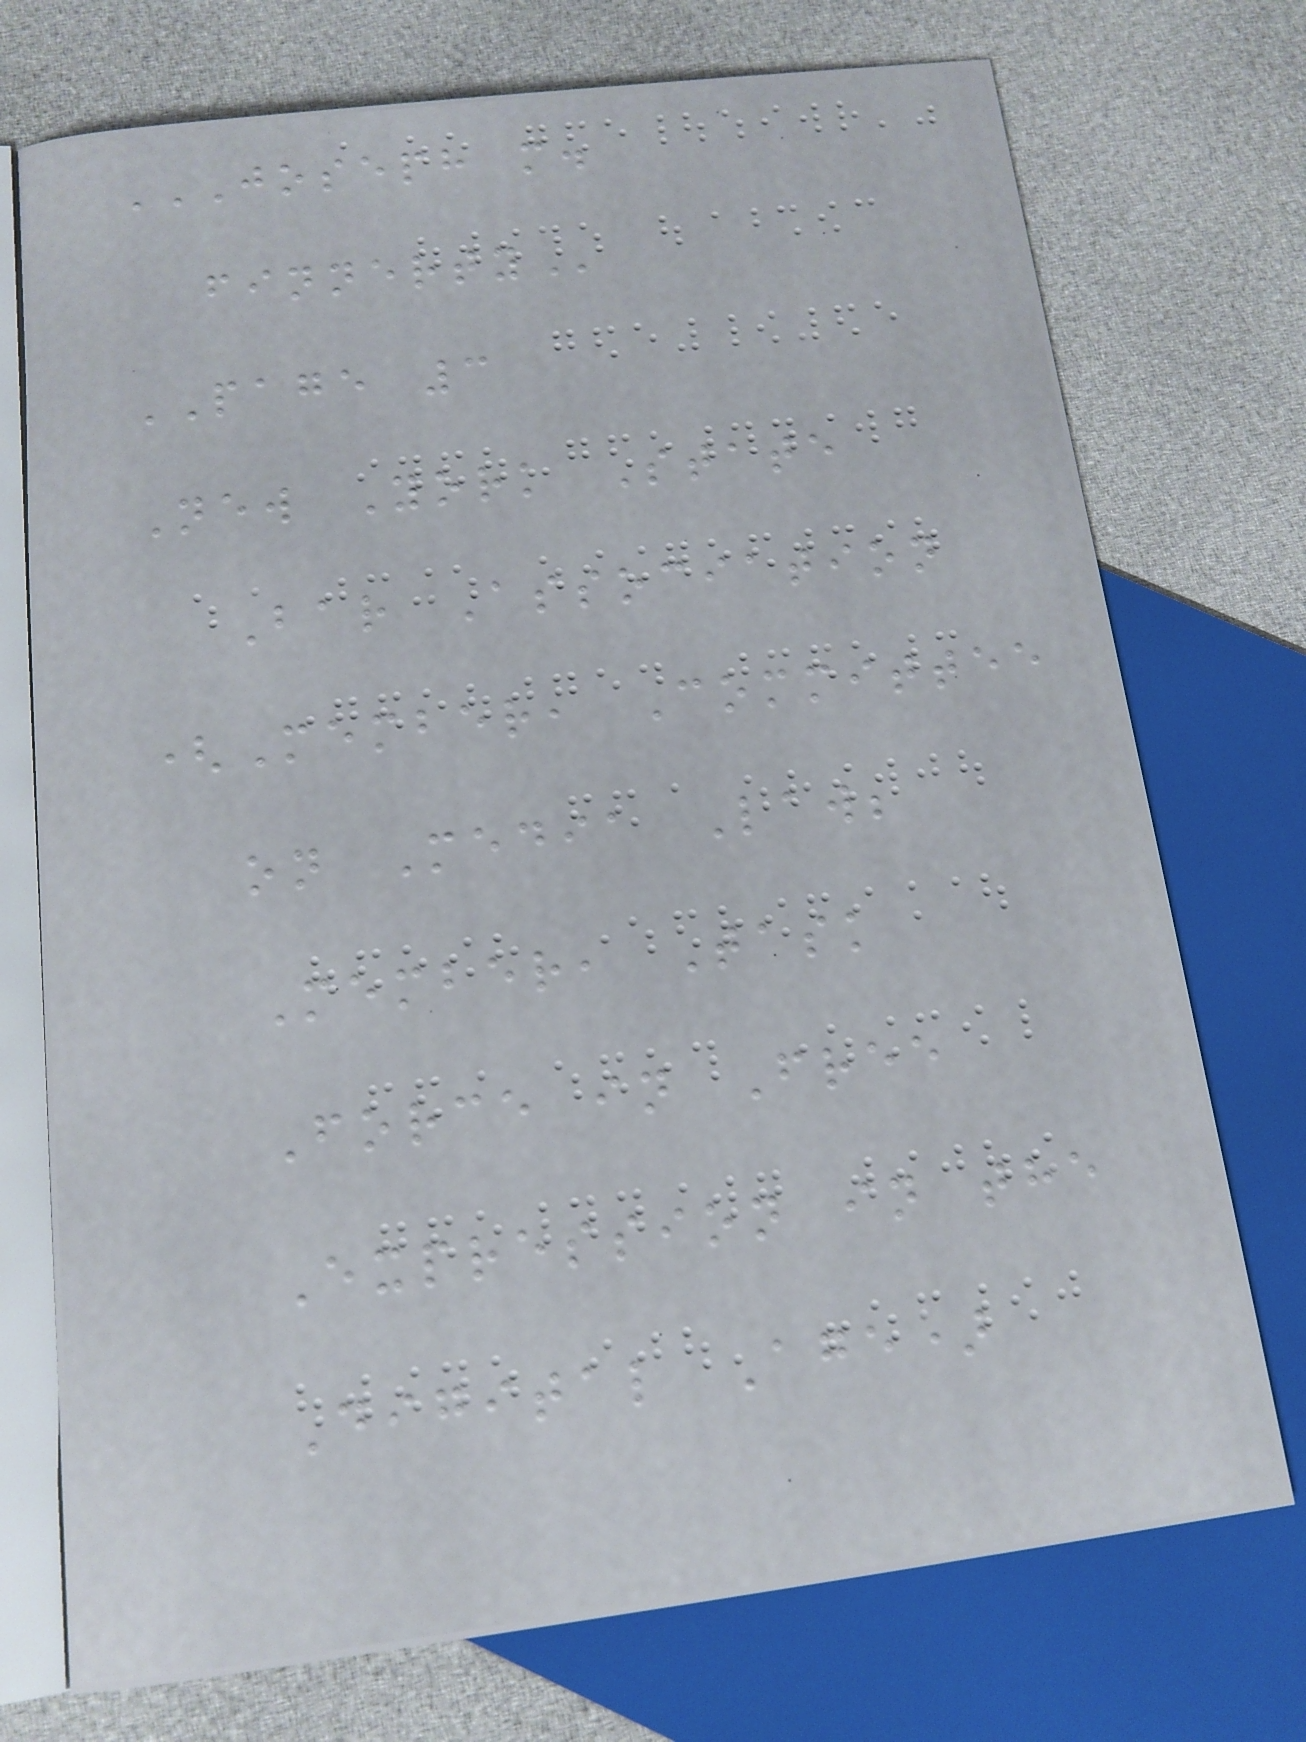JOSEPH M.
FINNERTY
PAGE 3
New York State
Bar Association
(Member, Committee
on Media Law;
Member, Task
Force in Free
Expression in the
Digital Age)
